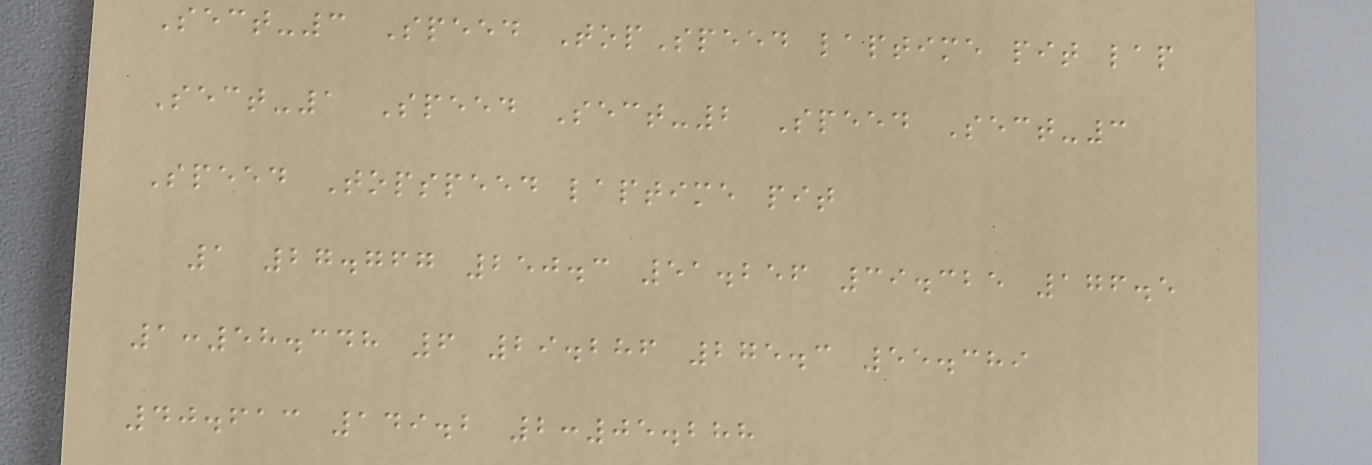Sect-3 Speed TopSpeed laptime pit lap
Sect-1 Speed Sect-2 Speed Sect-3
Speed Topspeed laptime pit
1 27.767 250.3 51.256 39.325 176.5
1:58.348 6 29.286 275.3 55.389
40.613 149.2 2:05.288
